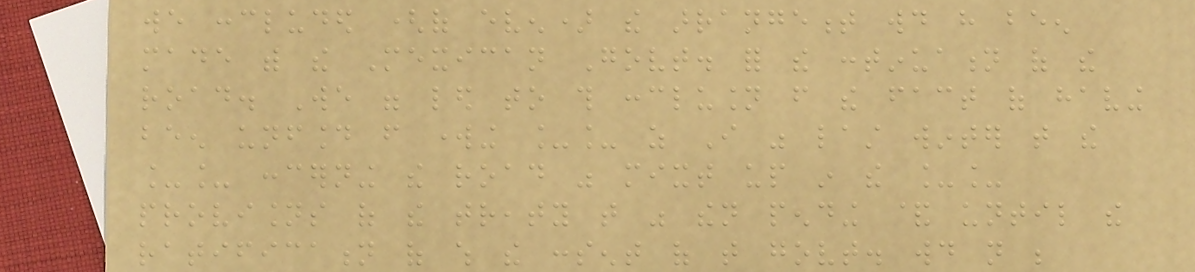we concluded (of even) the arrangement would have been
made with the Mexican Govt. for the continuation of the
road. We were led to this conclusion from the fact of having
been unfound from working __ as I was last winter that the
__ concerning the road was mixt up in the __
provisions of the treaty that was then pending & until the
ratification of which the consent of that govt. would not be
